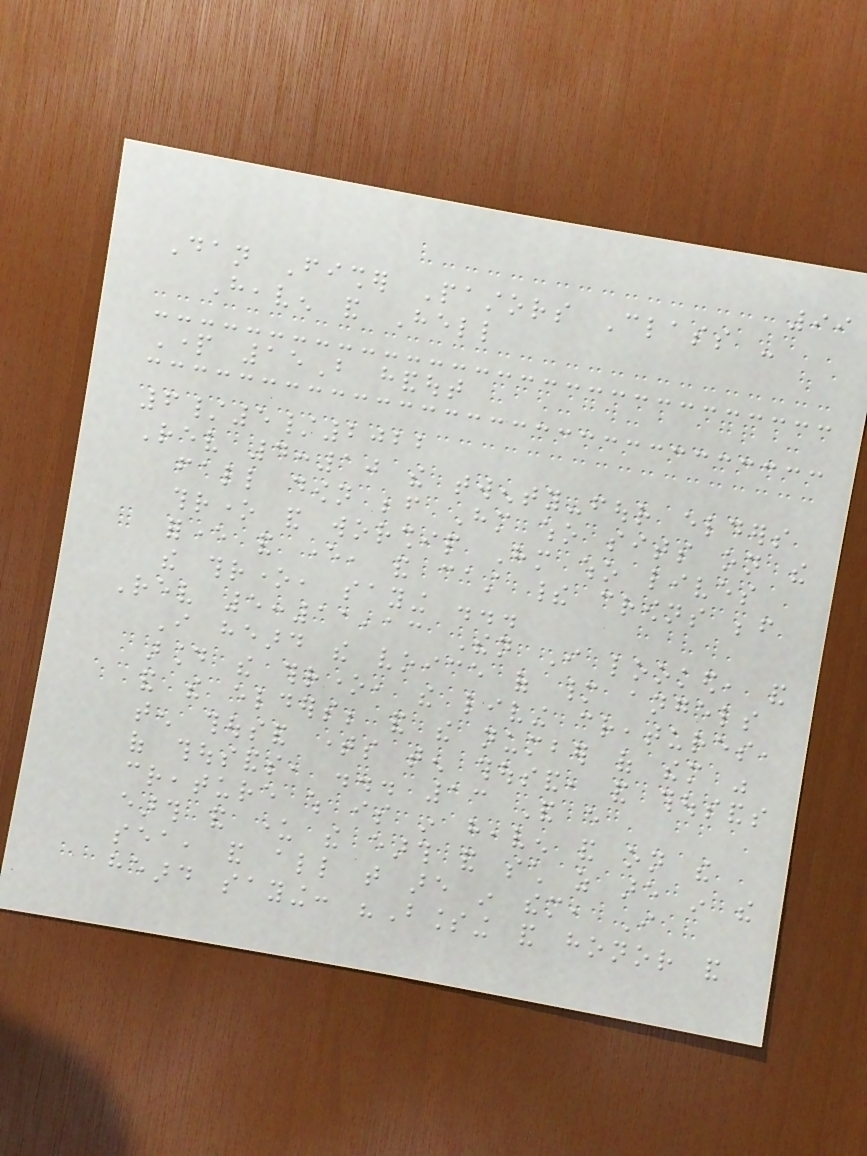99
Dan Fisher Pastors Class -
Heaven and Hell
Part 15B handout
6/5/2022
Rev 4:10 the twenty-four elders
fall down before Him who sits on the
throne and worship Him who lives
forever and ever, and cast their crowns before
the throne, saying ...
Rev 5:11,13 Then I looked, and
I heard the voice of many angels
around the throne, the living creatures,
and the elders; and the number of them was
ten thousand times ten thousand, and thousands
of thousands, ... 13 And every
creature which is in heaven and on the
earth and under the earth and such as are in the
sea, and all that are in them, I
heard saying: "Blessing and honor and
